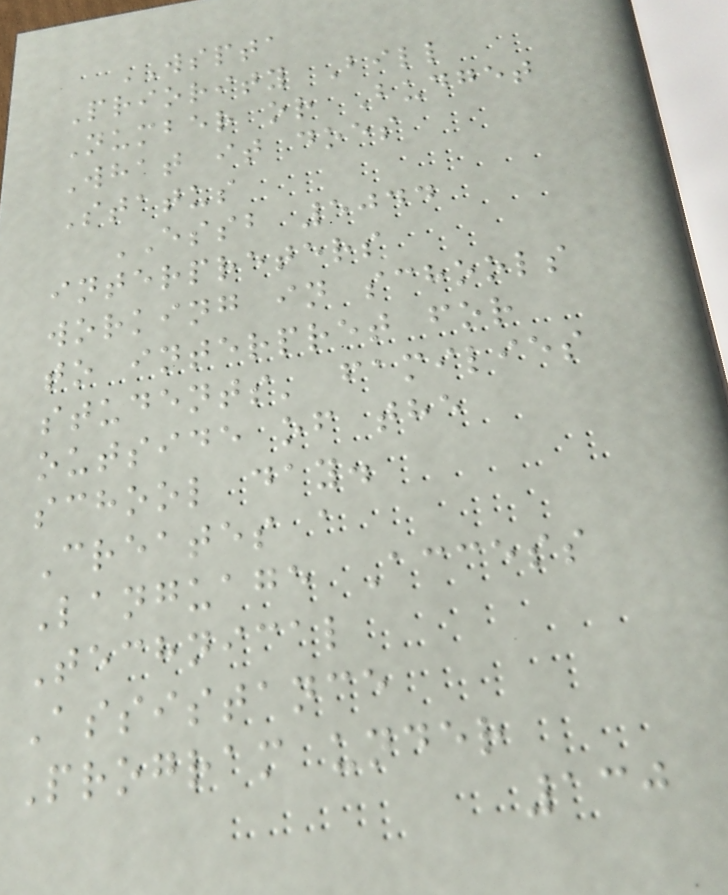WSPTA
Priority Bill
Number or Budget
What it does
Status
ESSB 5044
interpreters
working in schools
to interpret for
students' families
outside of the
school day.
Creates a
Language Access
Technical
Assistance
Program under
130
